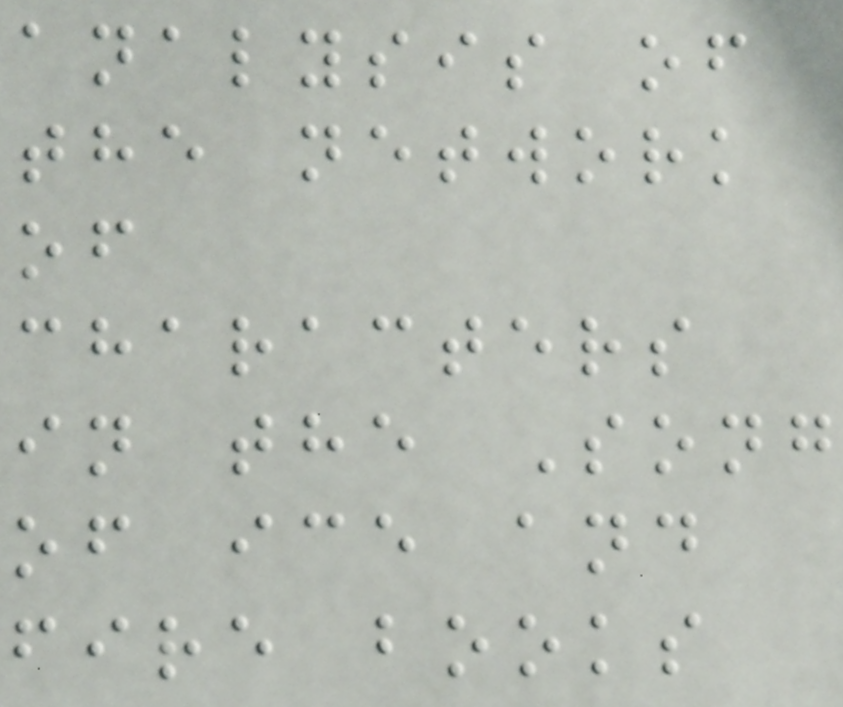analysis of
the network
of
characters
in the Song
of ice and
fire books
